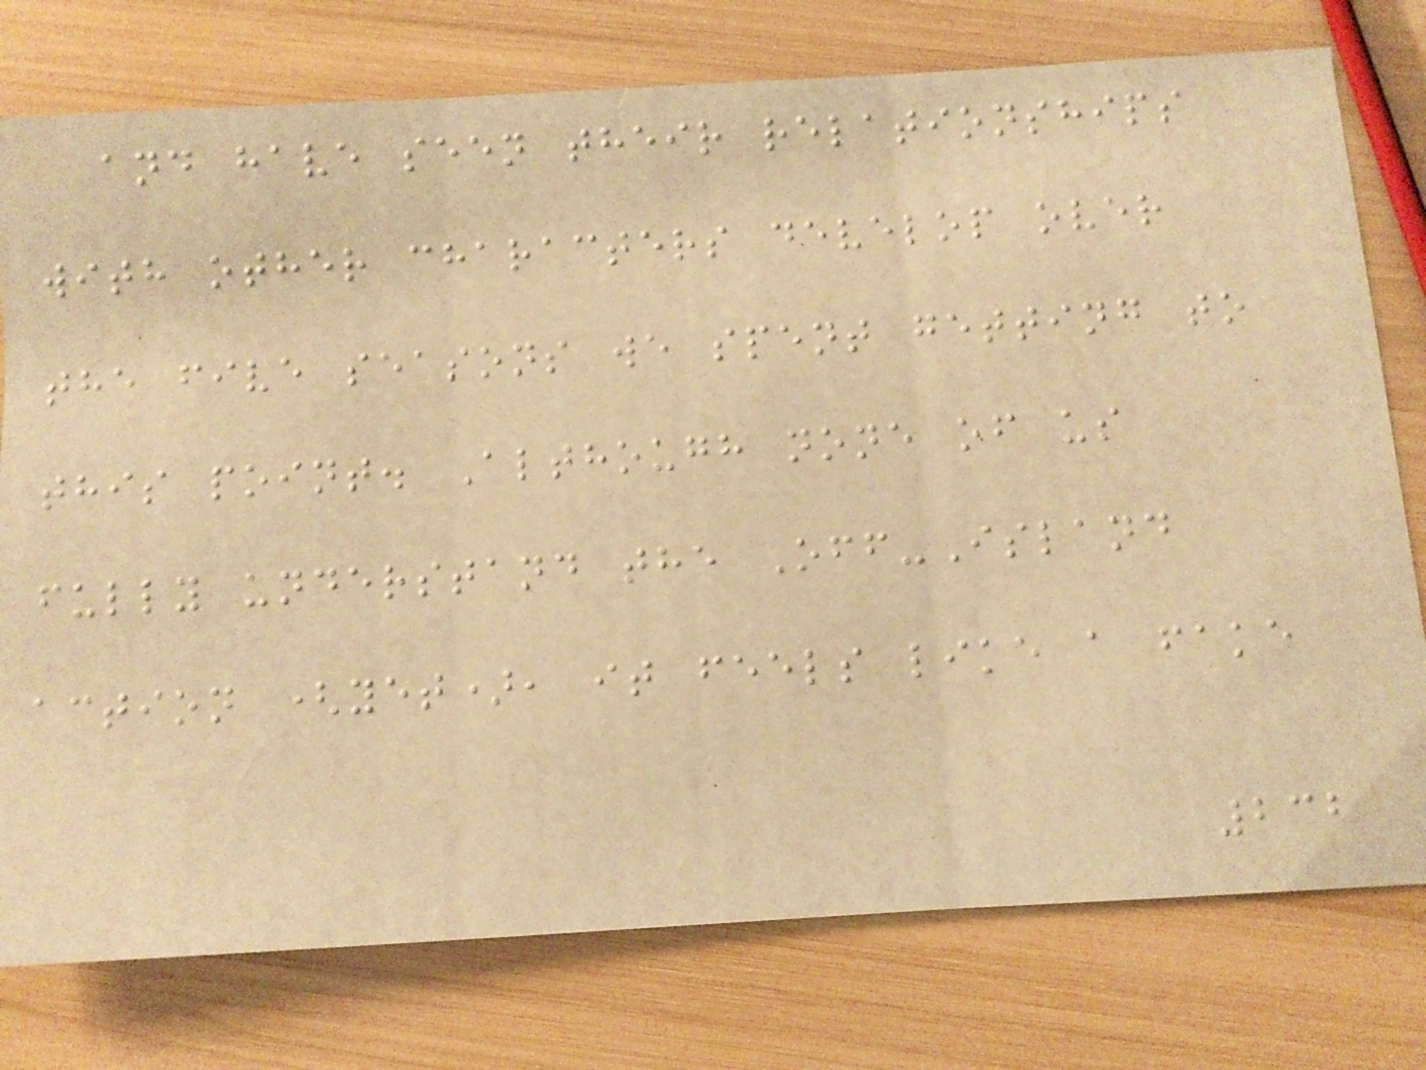and have seen their relationships
with other characters develop over
the five seasons we spent getting to
this point. Although none of us
fully understand the Off-Island
action (yet), it feels like a fake
232
